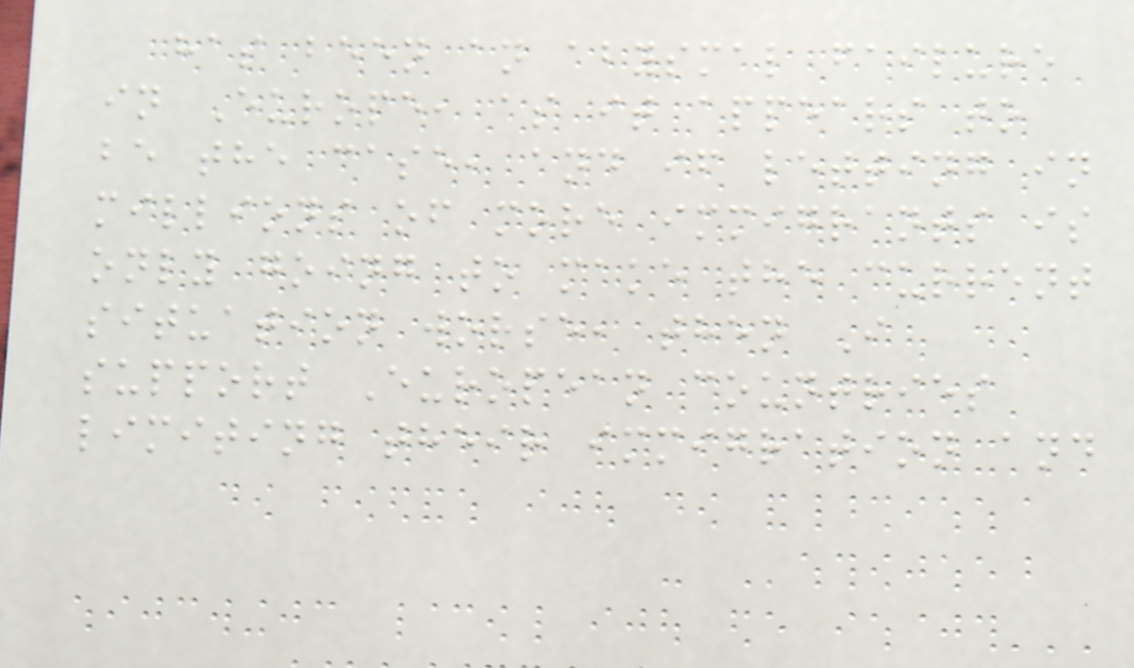has been an abysmal failure
in Europe, as it appears to
be the case, and if letting in
millions of more immigrants is
only going to make the current
situation worse, then I
support European countries
limiting their immigration and
